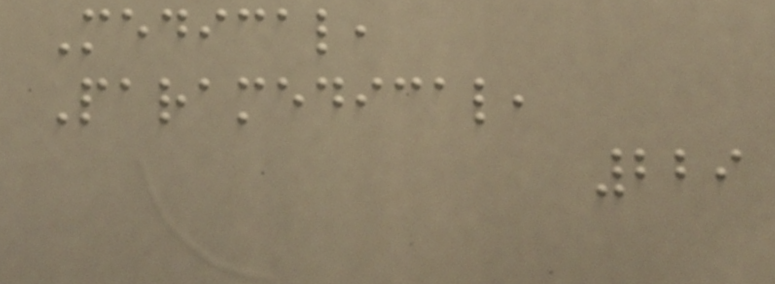Medical,
Paramedical,
229
